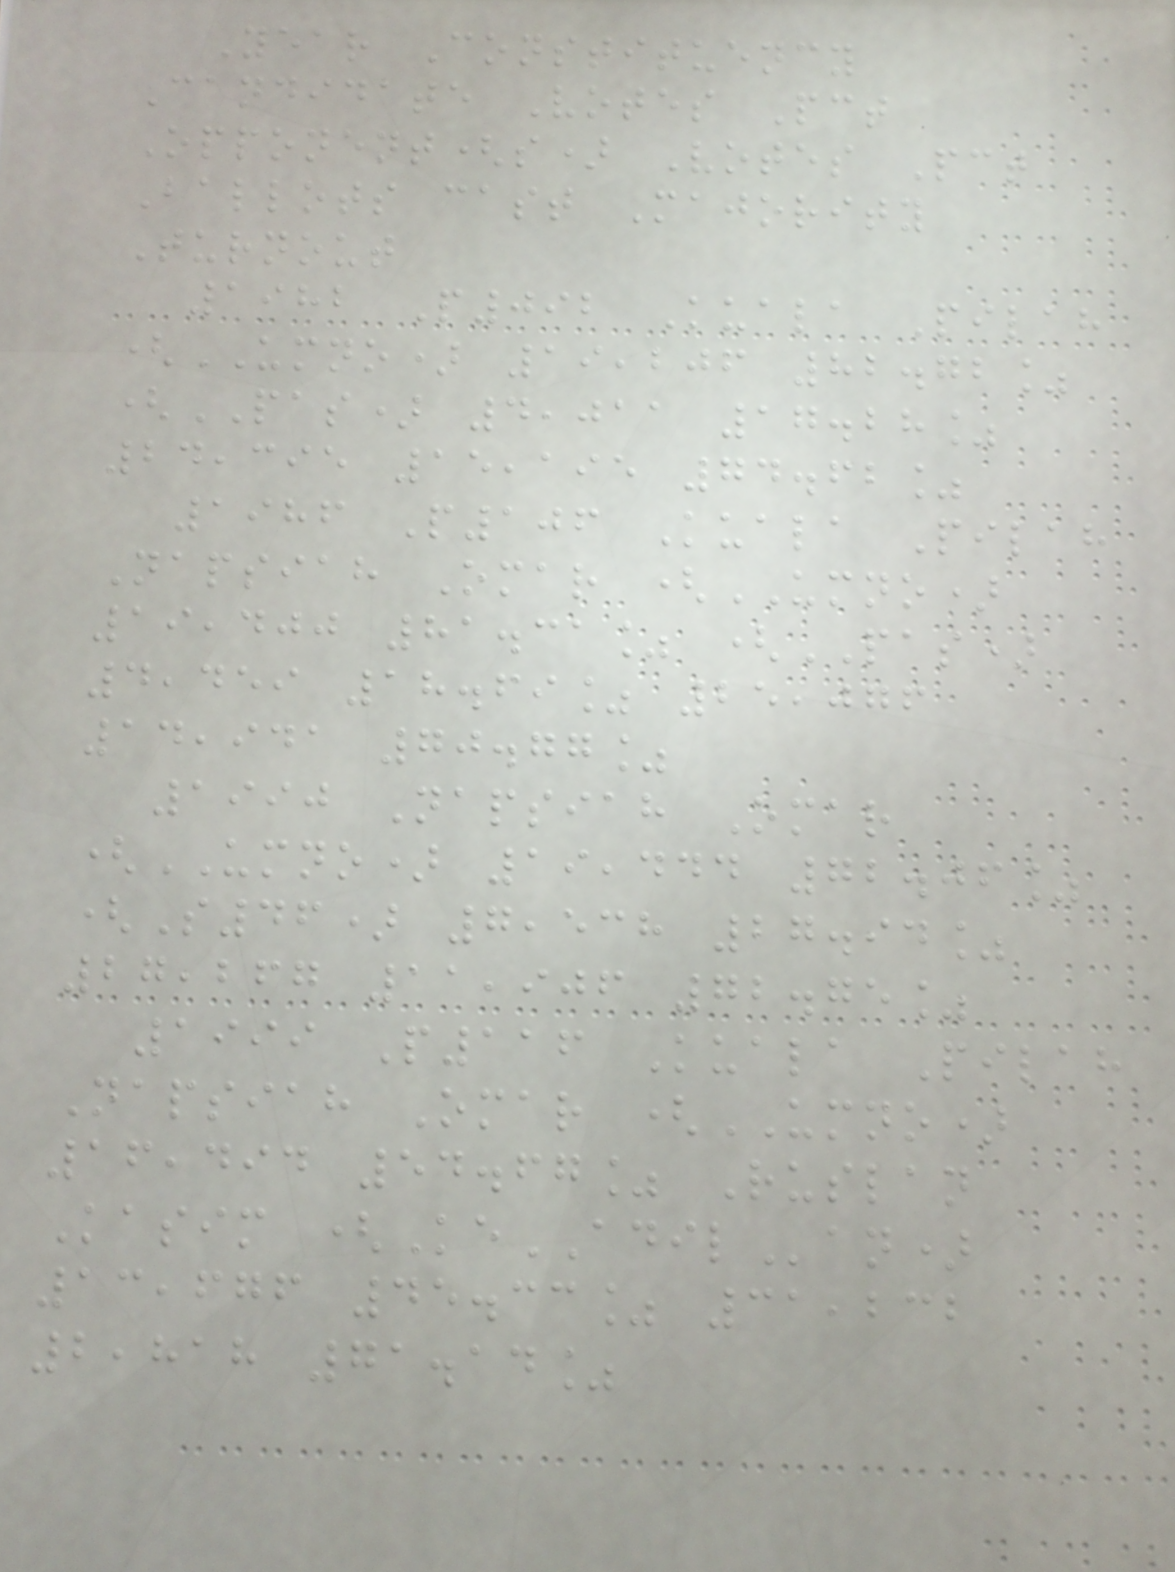Year Constituency
Candidate Votes Pct
Opponent(s) Votes Pct
Ballots cast Majority
Turnout
1982 P092 Kuala Pilah
(UMNO) 19,206 82.72%
(PAS) 4,011 17.28%
24,395 15,195 74.62%
1986 P106 Kuala Pilah
Napsiah Omar (UMNO)
19,400 81.31% (PAS)
4,459 18.69% 25,076
14,941 70.77%
1990 Napsiah Omar
(UMNO) 19,444 72.06%
(S46) 7,538 27.94%
27,267 11,906 72.75%
1999 P116 Kuala Pilah
Napsiah Omar (UMNO)
16,494 54.67% Ruslan
Kasim (KeADILan)
13,676 45.33% 31,232
2,818 71.14%
